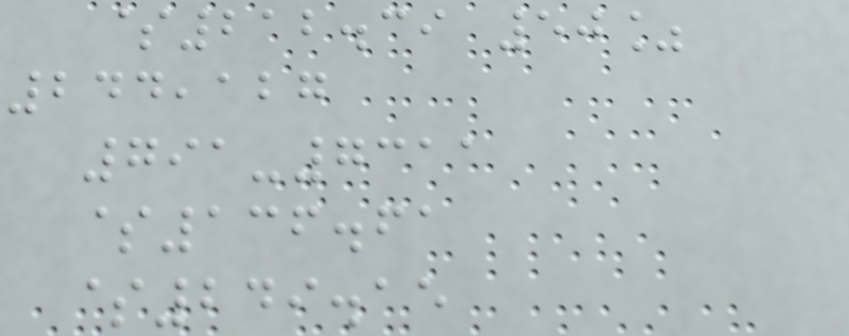$212.39 50%
244,127
791-7311
$136.61
$249.15
